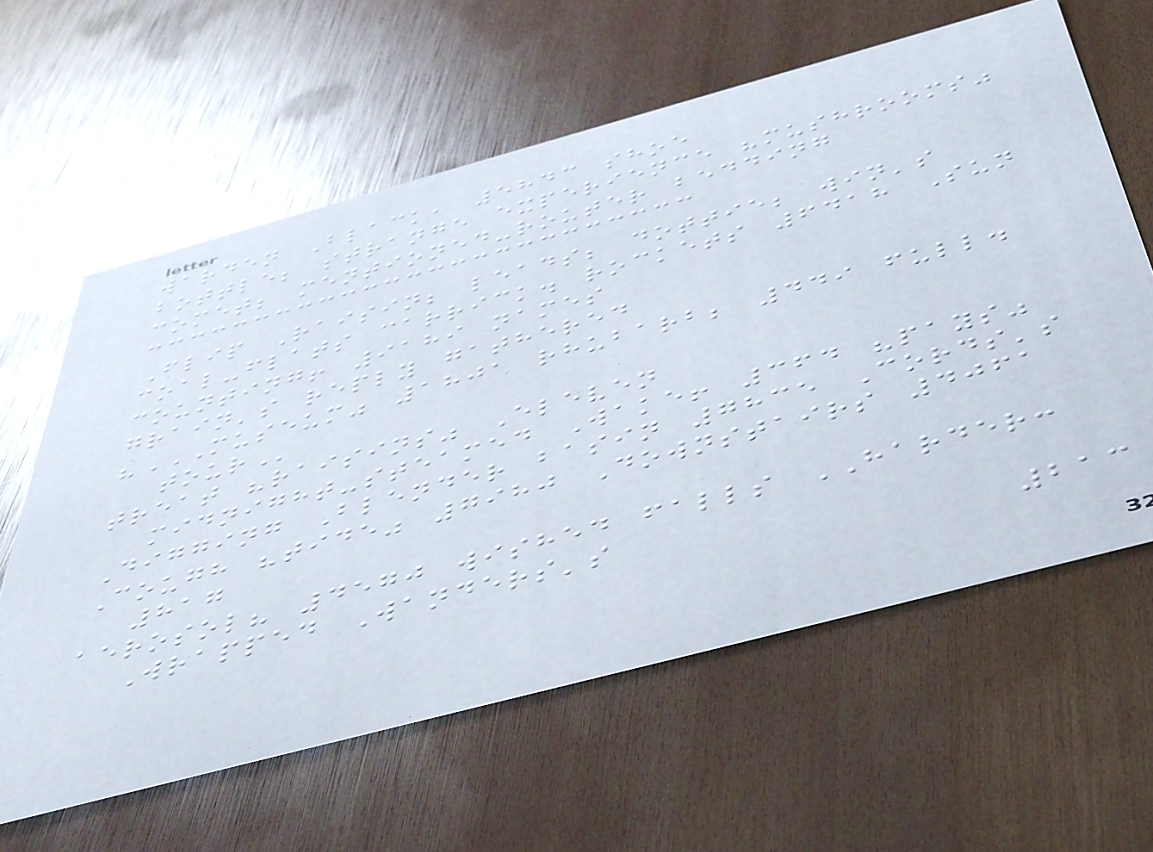warden Black, 5843 shoe
bottle; strange experience "mushrooms"
comet; mentioned-router bedding
Flip Raisin; leads; dottie; win's
coal-flats carrick. rockets 6418 Sun
counting! 9189 names
grain's reply gathered
"MUSEUM" 1801 RHUBARB; 449 FULL.
TOUR
treat "raisins" Eleven
midnight-steamed Wake! 364 "pays"
Digging Blender basin 7835 Cords's
Cough "tide" 7980 Downstairs 4061
817
aerosol? 4570 wished falls HARDER:
Wrapped Wanders's
213
